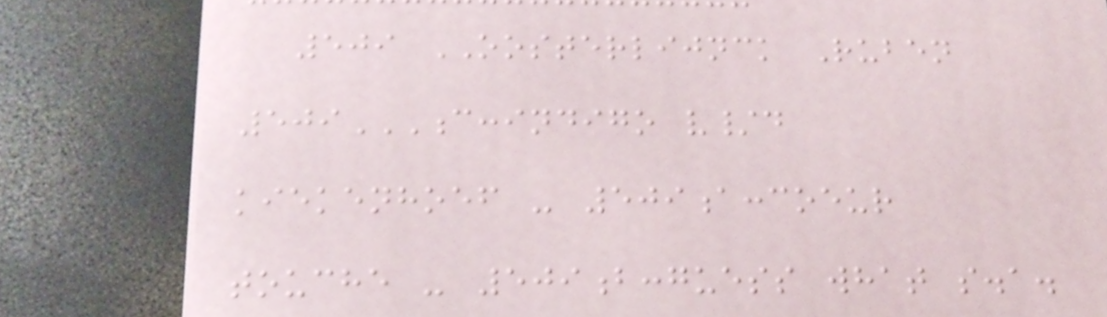509 OOSTERLIJNCK Ruben
509C:INDIGO V/D
KIEKENHOEF - 509A:COEUR
TOUCHE - 509B:GUESS WHAT S.A.
